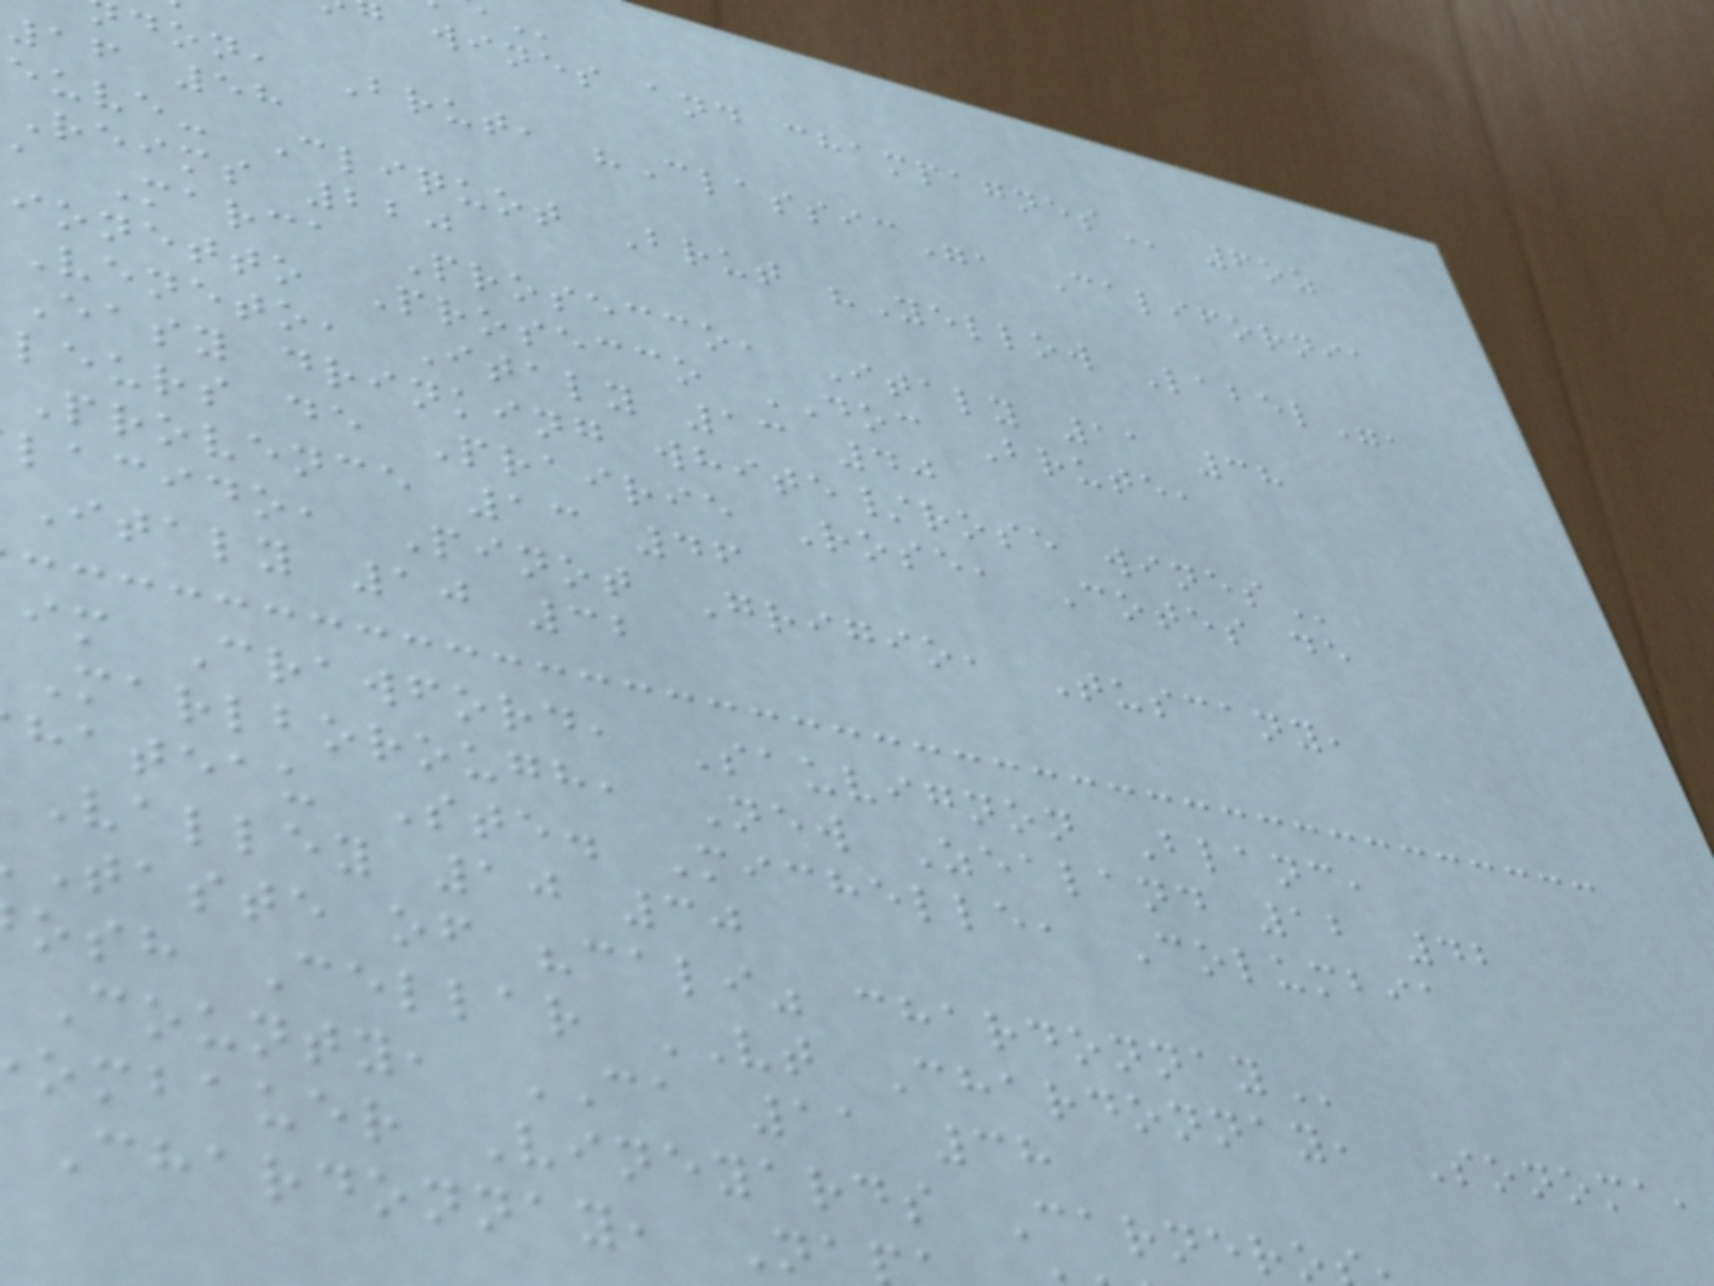don, Brut, "Classic", California
16 58
euve- Cliquot Brut "Yellow Label",
Reims 220
a Marca Prosecco, Italy 11 38
ionetto Prosecco DOC Brute,
Veneto, Italy 13 40
easy drinking white/rose
leurs de Prairie Rose, Cotes de
Provence 13 46
lacido, Pinot Grigio, Tuscany,
Italy 10 32
im Crawford, Sauvignon Blanc,
Marlborough, New Zealand 12 42
hateau Ste. Michelle, Columbia
Valley 10 30
taste of "cali"
osh Cellar VT Chardonnay, Sonoma,
County, CA 11 38
ombauer Vineyards Carnero
Chardonnay, Na
